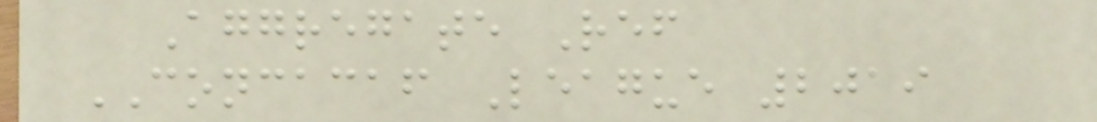Aggregate Ref
CONCACAF League 2019
